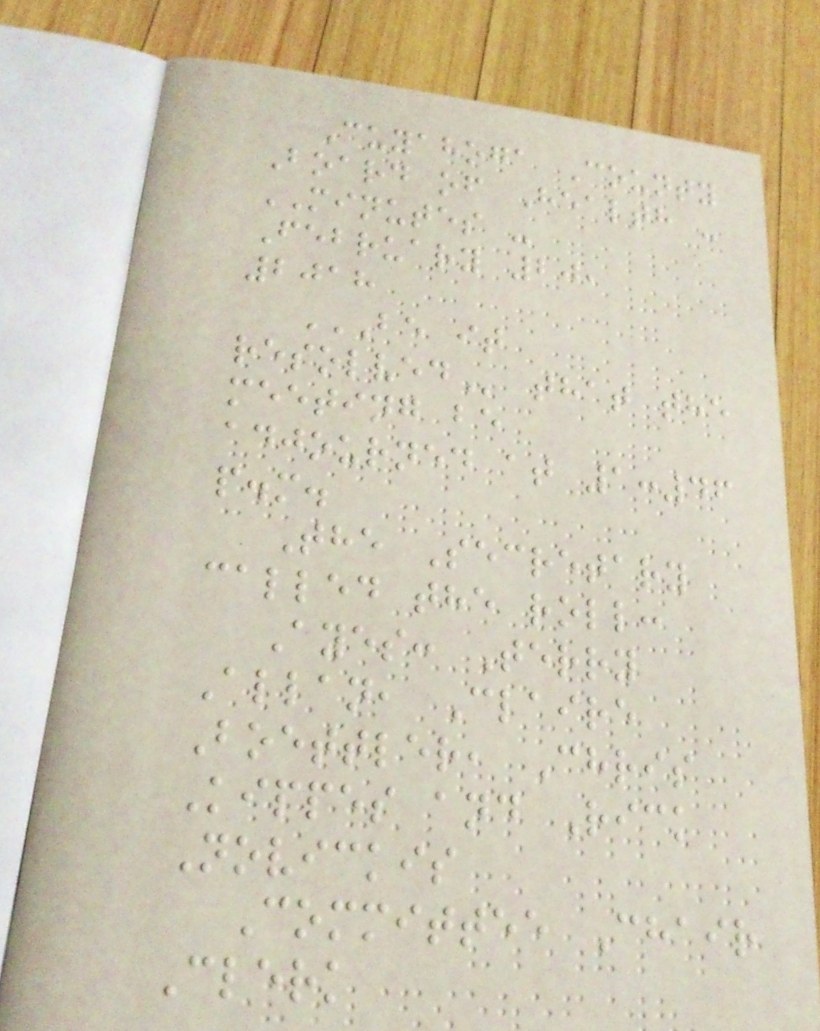Cuyahoga County
Board of Health -
MINUTES -
February 20,
2018
BE IT
RESOLVED that the
meeting be
adjourned at 1:46
p.m.
The Secretary
called the roll:
Ayes: Terry
Allan, Claire
Boettler, Chris
Kippes and Rick
Novickis
Committee Chair
Clerk
